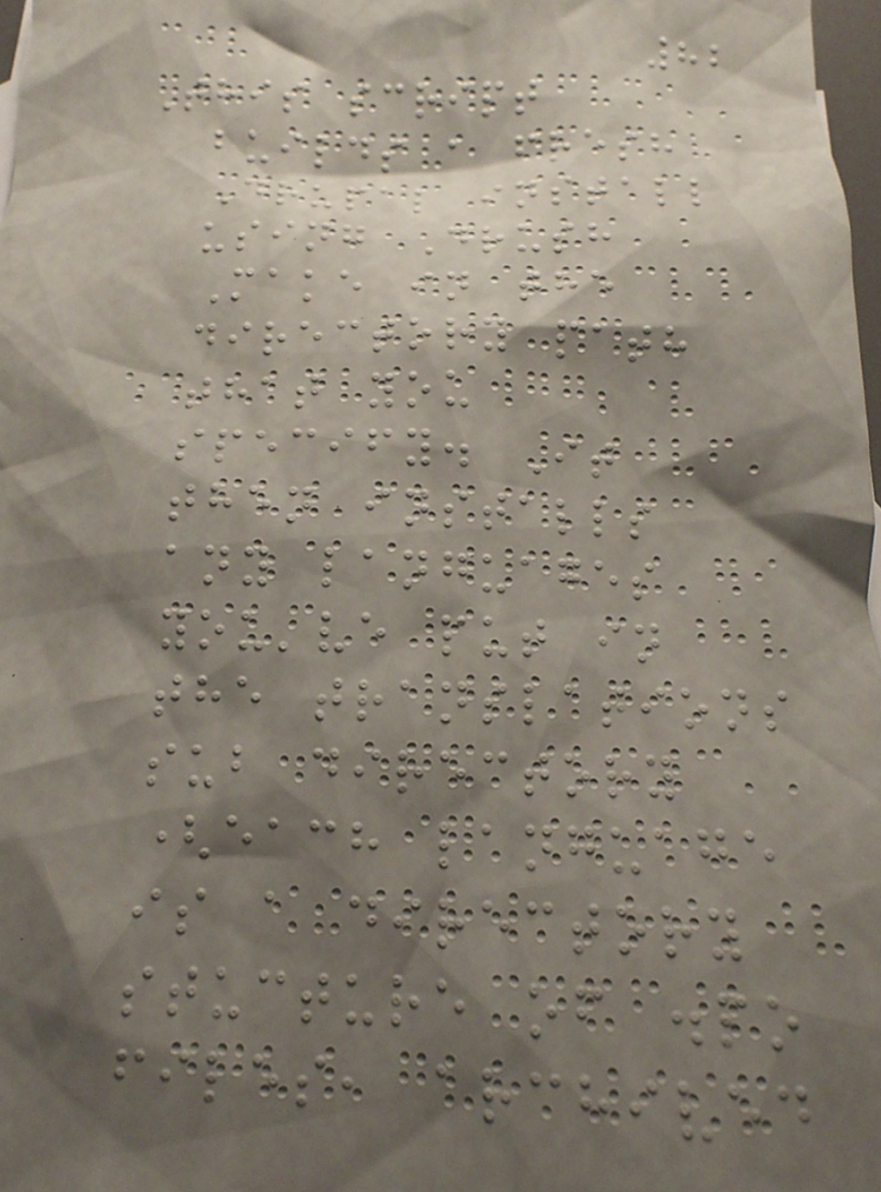82
This script
builds a fresh
Drupal install
using Drush
Make in the
directory path
that you
specify. It
then installs
any languages
you've put in
the translations
sub directory
(each language
is a directory
stucture of .po
files, archived
